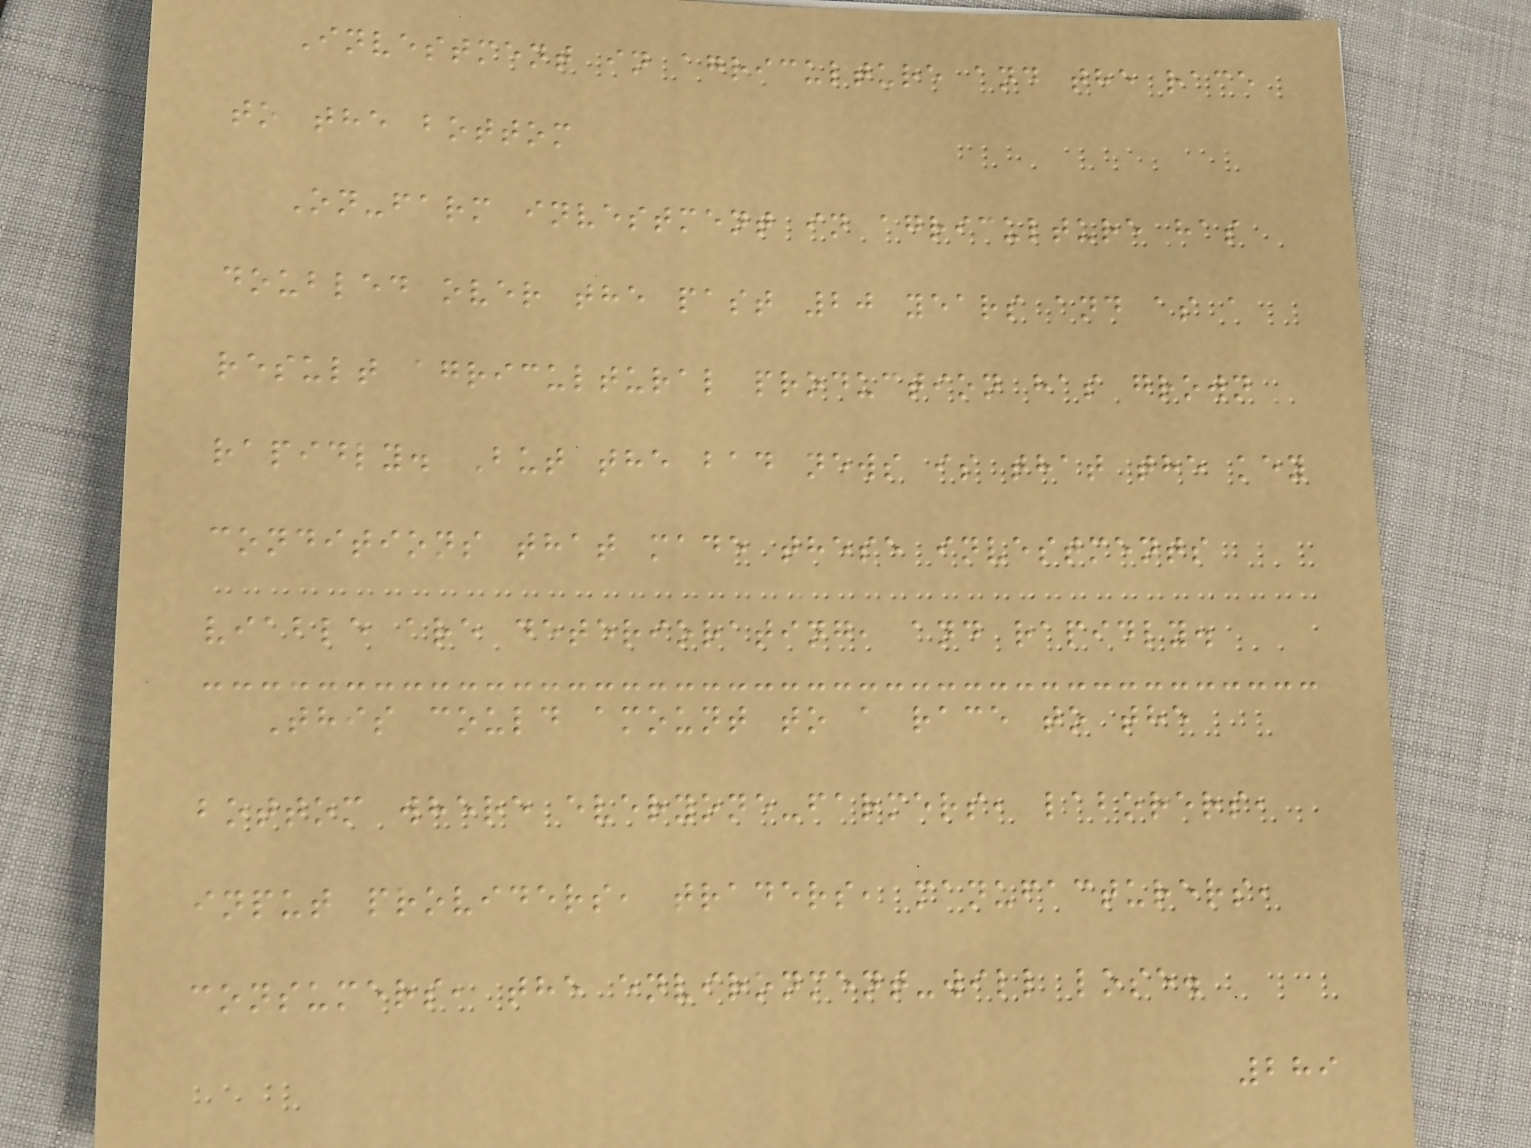Investment in agriculture and the race
to the bottom
On-farm investment in agriculture has
doubled over the past 20 years and as a
result agricultural production has grown
rapidly. But the bad news is that the key
conditions that made these investments
viable are deteriorating, and rapidly.
This could amount to a race to the
bottom where everyone-farmers, laborers,
input providers, traders, manufacturers,
consumers, the environment-will lose.
289
